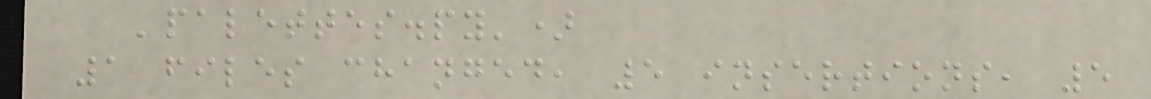'palettes.py')
1 files changed, 5 insertions, 5
